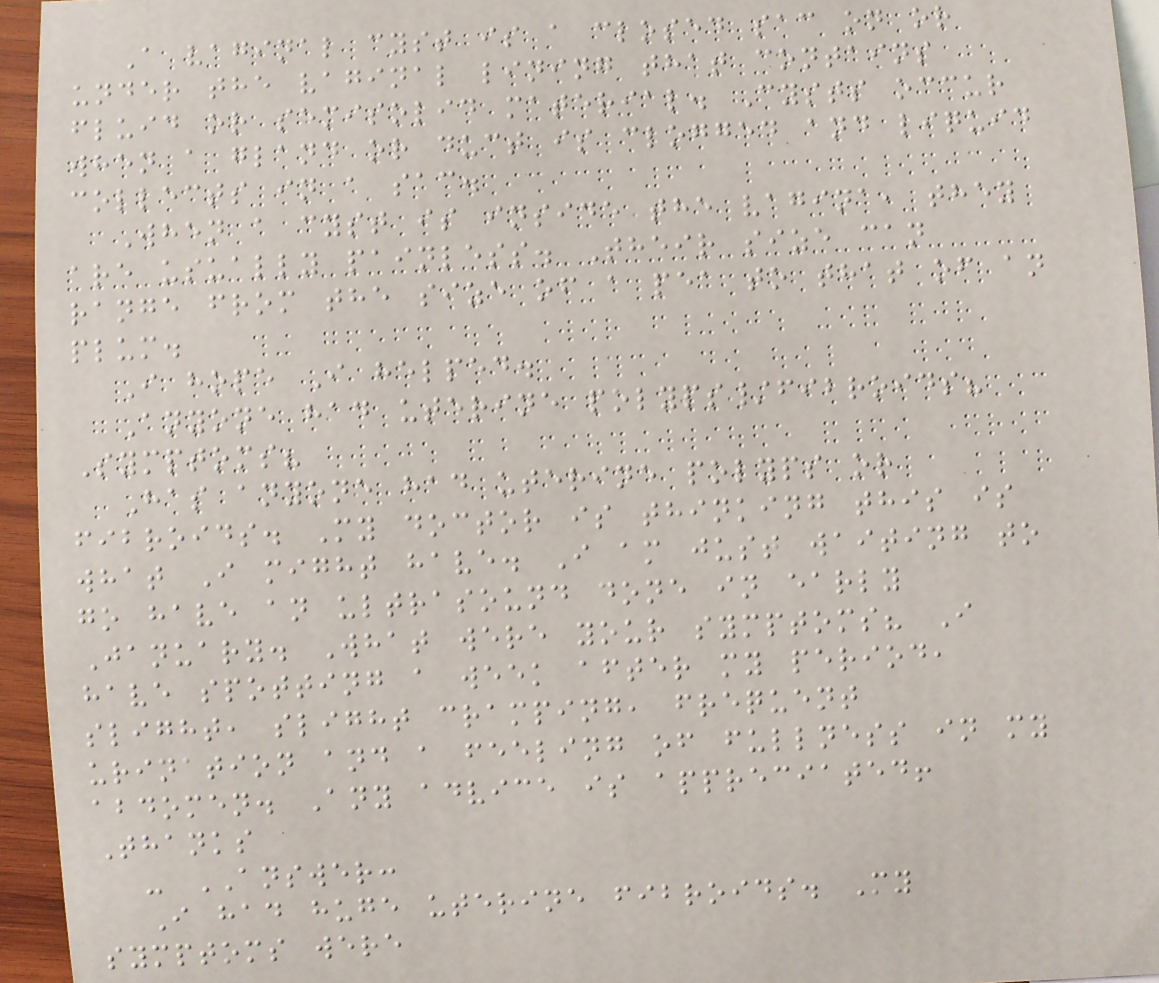A vaginal cyst is a closed sac on or
under the vaginal lining that contains
fluid or semisolid material. Cysts occur
when a gland or duct is clogged and liquid
collects in a sac.
When a cyst is inside the vagina, they
are usually painless. Their size can
range from the size of a pea to that of an
plum.
I hope I helped.
Anyone had uterine polyps/fibroids?
Symptoms?
Has anyone had uterine polyps or
fibroids. My doctor is thinking this is
what I might have. I am just waiting to
go have an ultrasound done in early
January. What were your symptoms? I
have spotting a week after my period,
slight, slight cramping, frequent
urination and a feeling of fullness in my
abdomen. Any advice is appreciated!
Thanks
- ANSWER:
I had huge uterine fibroids. My
symptoms were
